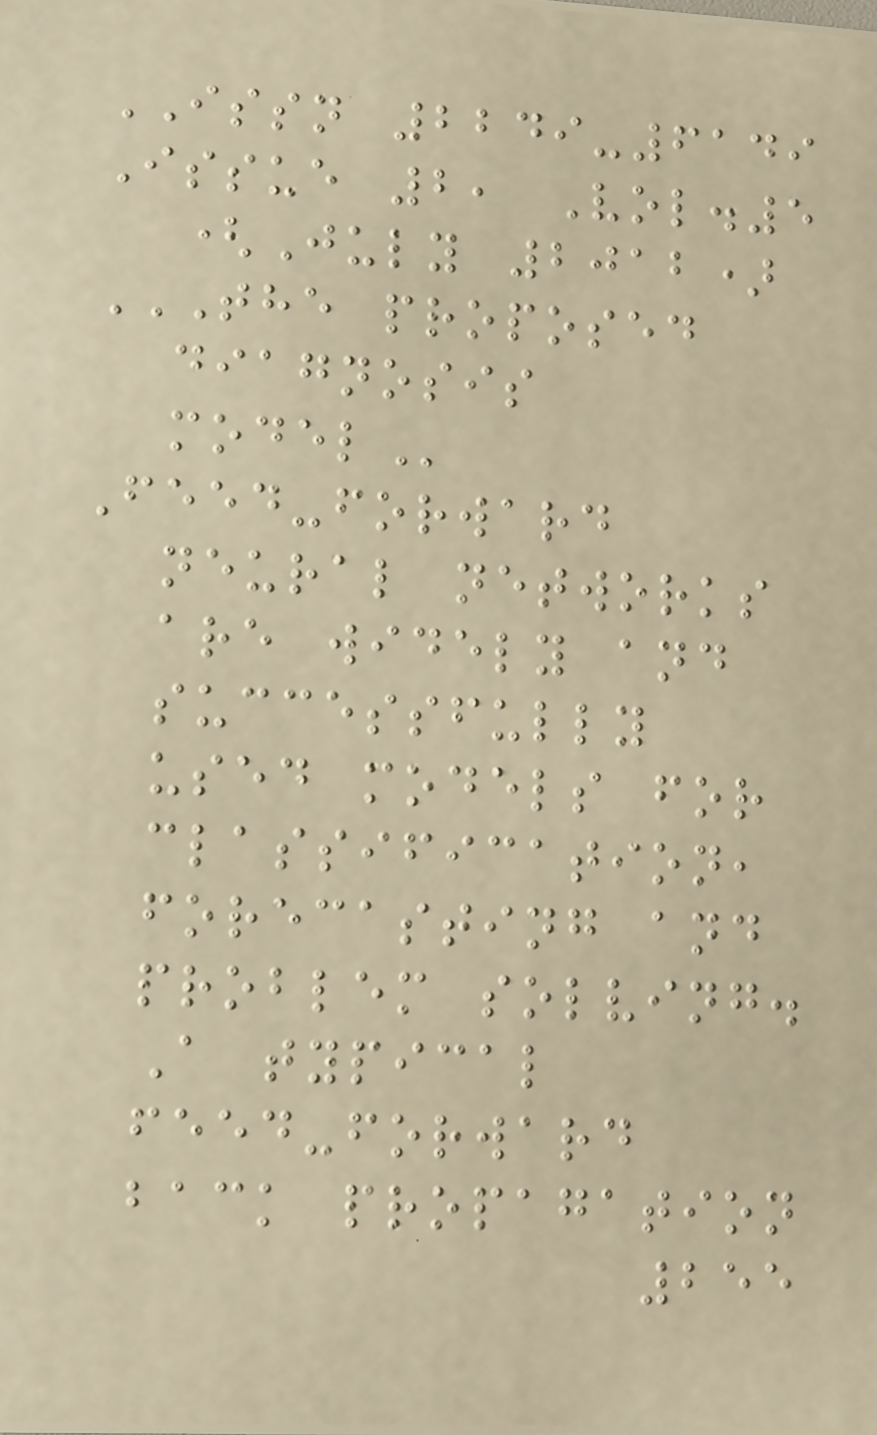ISSN 2249-6149
Issue 2, Vol.5
(July 2012)
THE PROPOSED
DIAGNOSIS
MODEL
Feed-forward
neural networks
are widely and
successfully
used models for
classification,
forecasting and
problem solving.
A typical
feed-forward
back propagation
255
